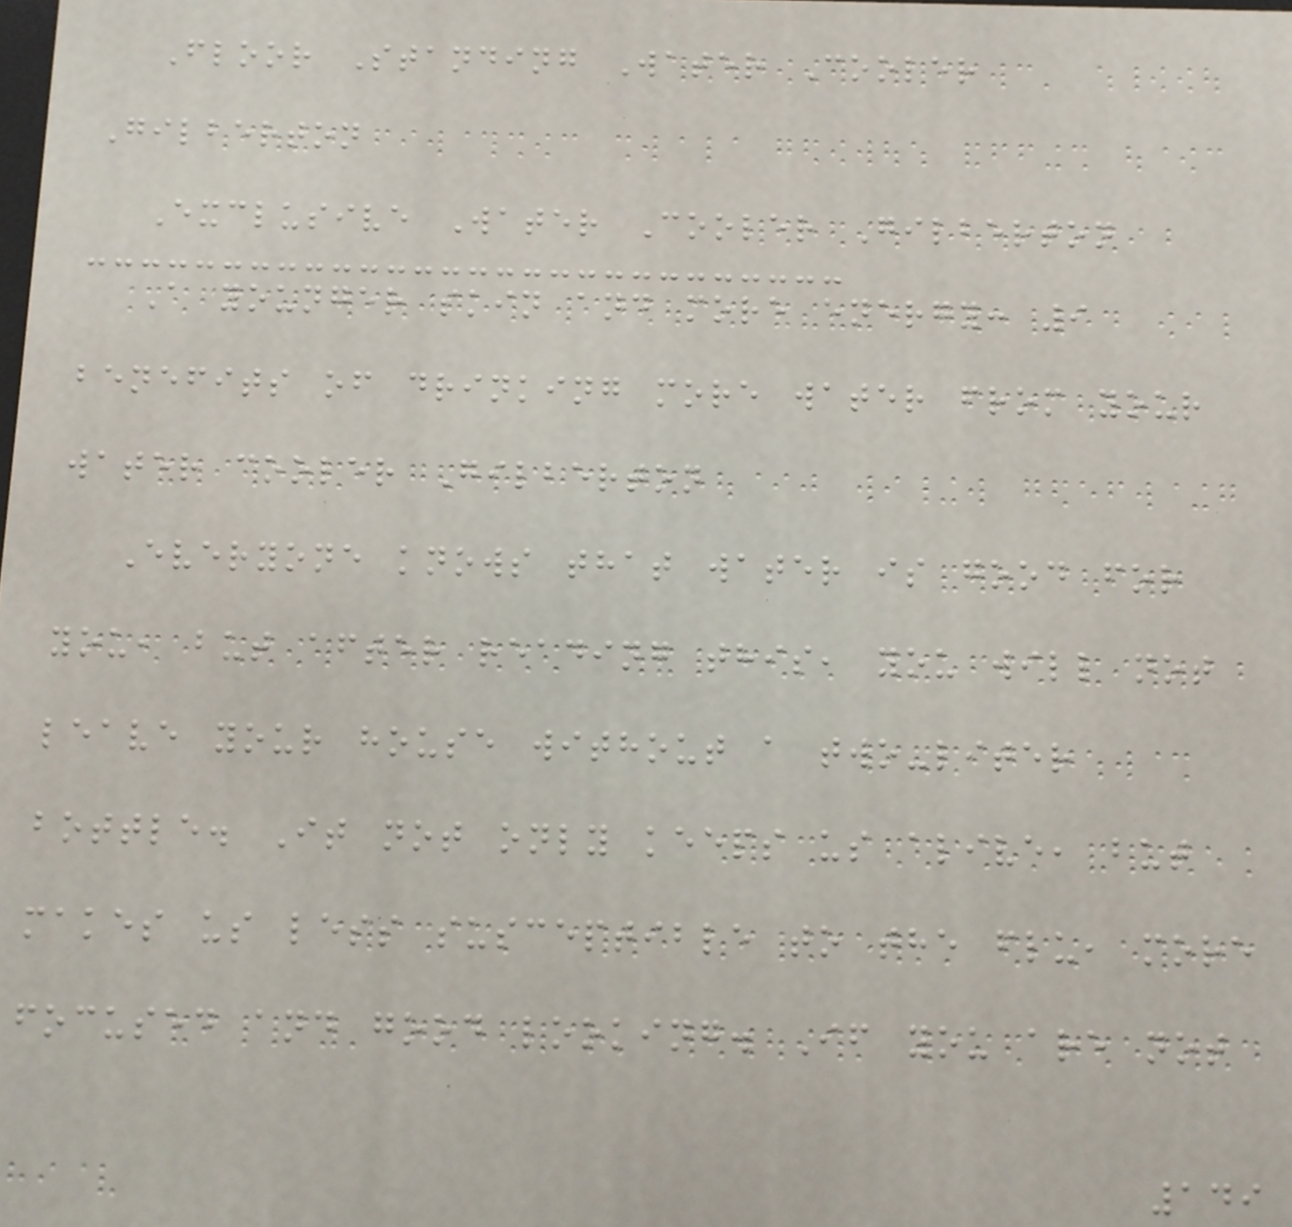Floor Standing Water Cooler
Gilberton
Exclusive Water Cooler Gilberton
A younger skin and more energy: 9
benefits of drinking more water from your
water cooler Gilberton
Everyone knows that water is good for
you, but after reading this, you will not
leave your house without a two-liter
bottle. It not only keeps us alive, but
makes us less susceptible to the flu, more
focused and good looking. If you are not
149
